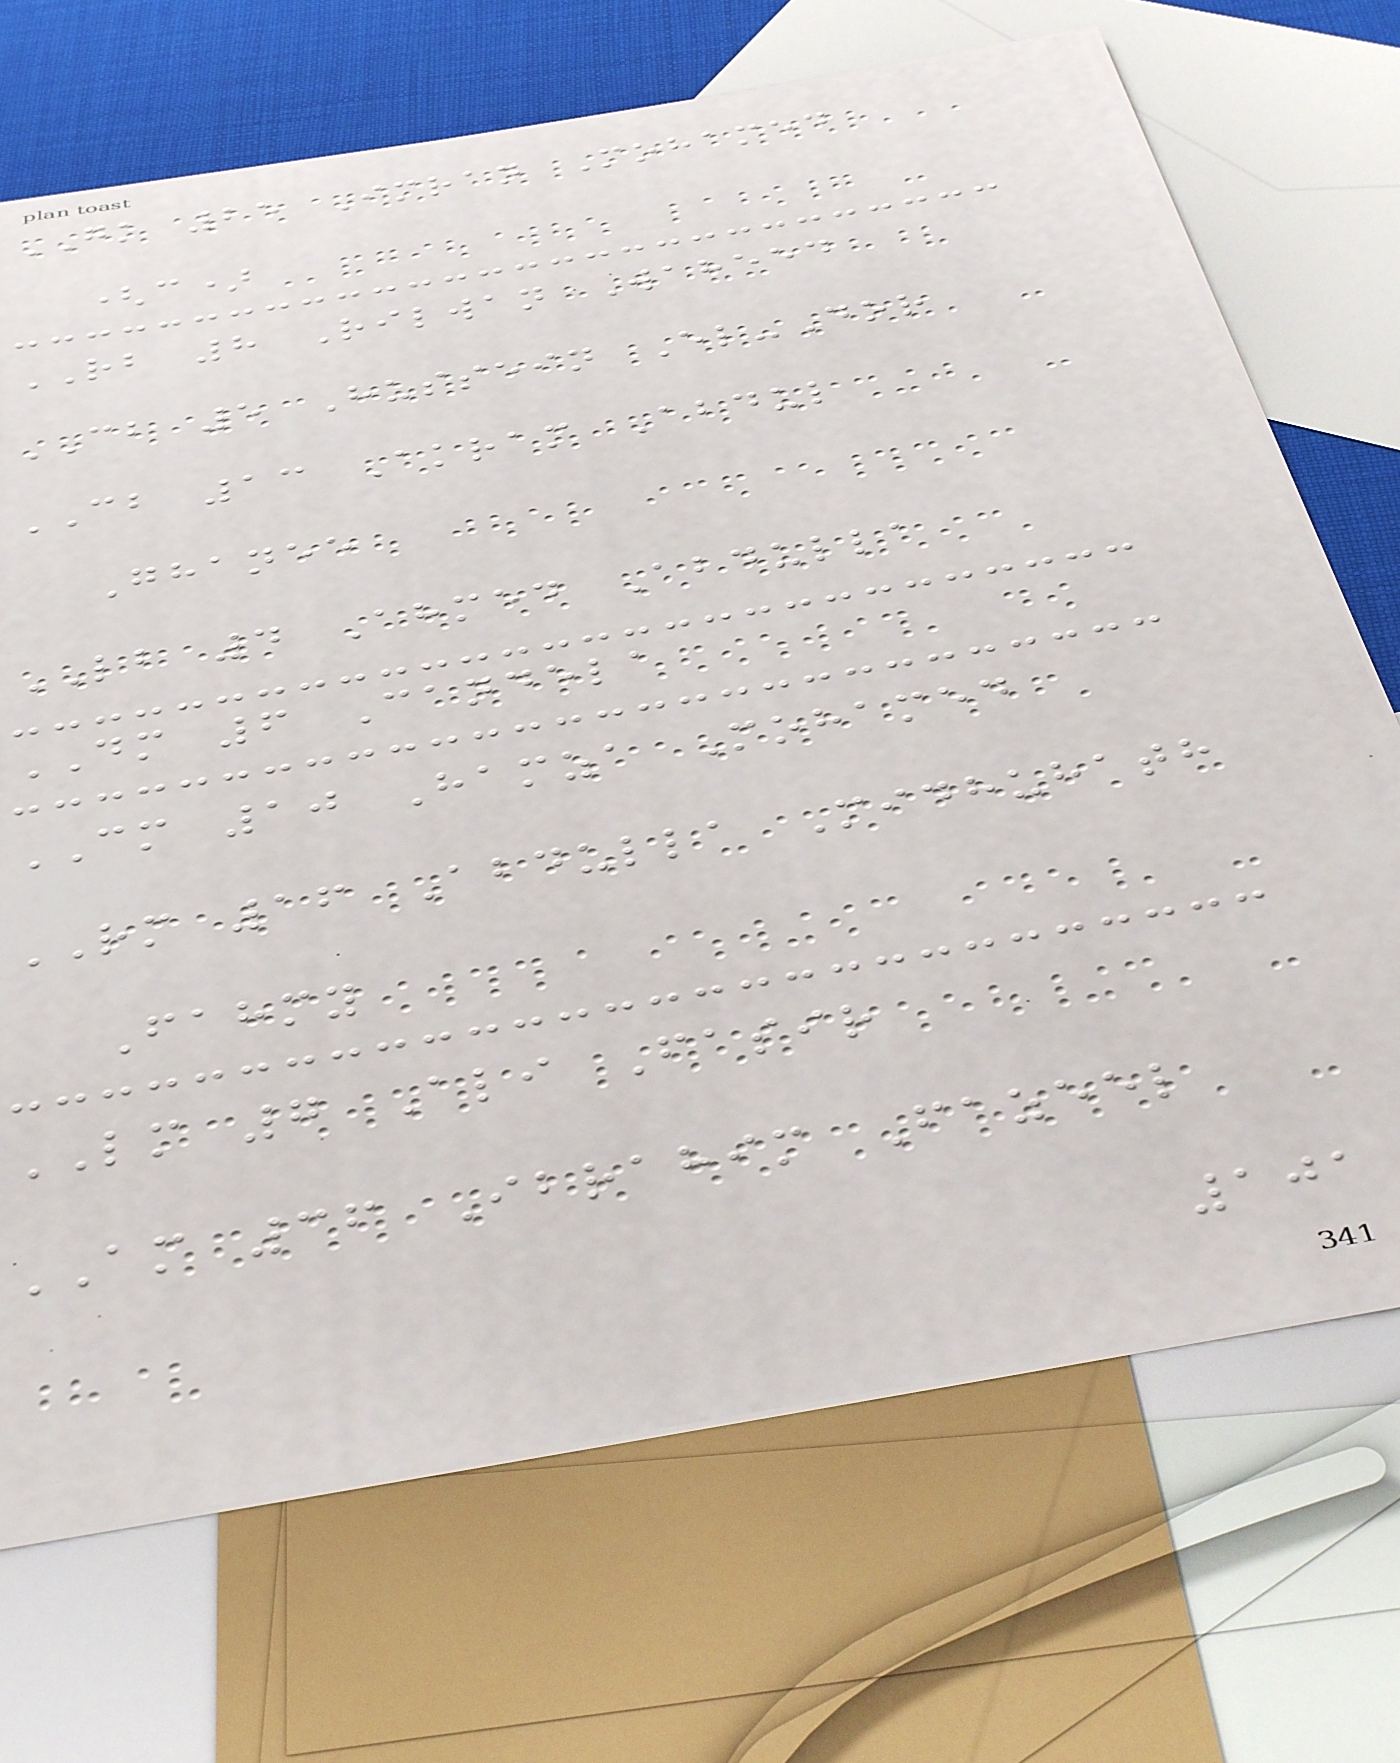GK 25 Imran Mohamed
(c)
RB 8 Rilwan Waheed
CB 5 Hussein El-Dor
CB 13 Akram Abdul
Ghanee
LB 4 Ahmed Abdulla
DM 6 Candela
CM 10 Hamza Mohamed
RM 16 Abdulla Midhuhath
Fahmy
LM 7 Ali Fasir
AM 36 Ibrahim Fazeel
101
